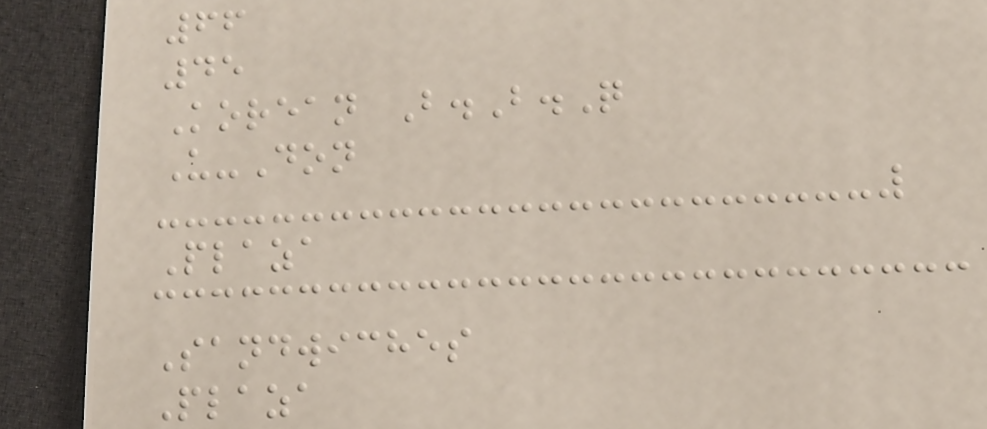66
45
Korean B.B.Q
U-Don
Plaza
Sandwiches
Plaza
